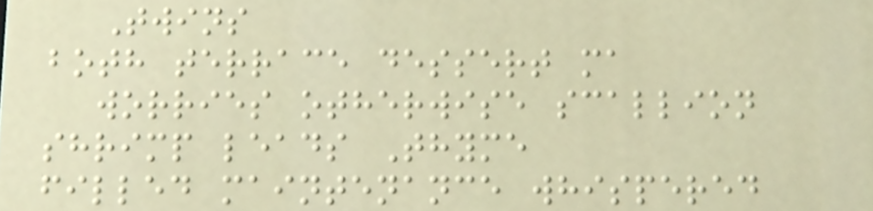Twins
both terrace dessert ma
worries otherwise scallion
shrimp leads Thyme
filled maintenance whispered
